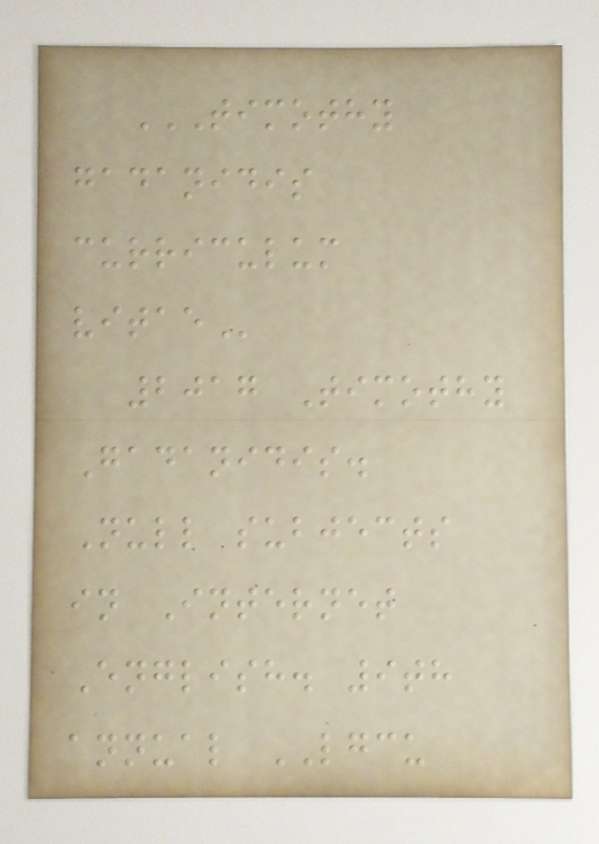TIMOTHY
GADANIDIS
CURRICULUM
VITAE
2017 Timothy
Gadanidis.
Null subjects
in Internet
English. 9th
annual LGCU
